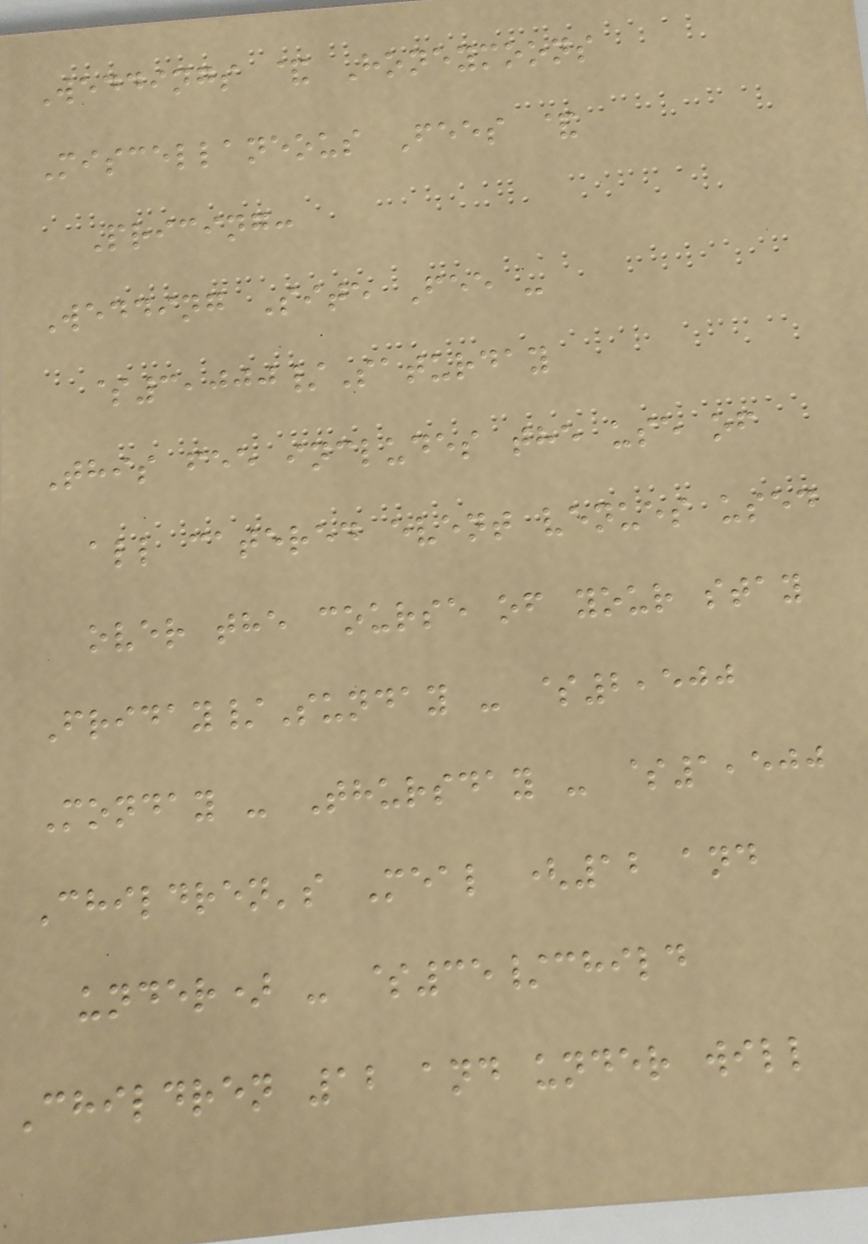Weddings & Honeymoons
Miscellaneous Fees &
Pricing:
Wedding Site Fee -
$3,000/Saturday
This fee includes the use of
all catered event venues used
over the course of your stay
Friday/Sunday - $2,500
Monday - Thursday - $1,500
Children's Meal (12 and
under) - $35/child
Children 12 and under will
